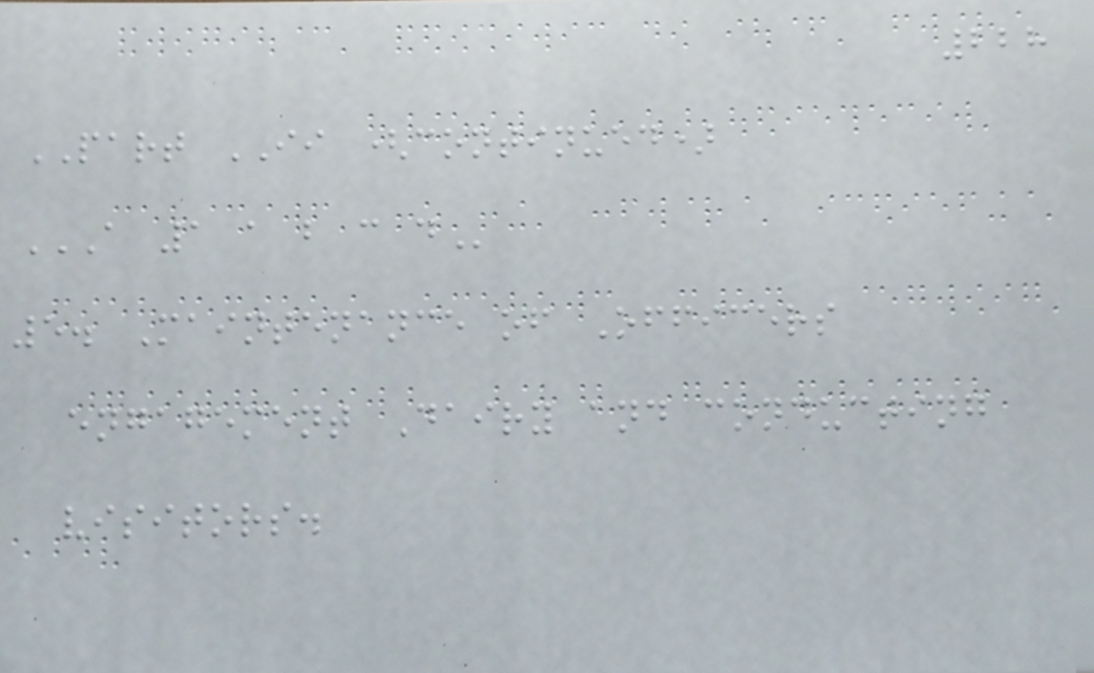228
PART II (continued)
A 1 A B C D
5. Maintenance of Officers
engagement Dairy and conducting
visitors.
